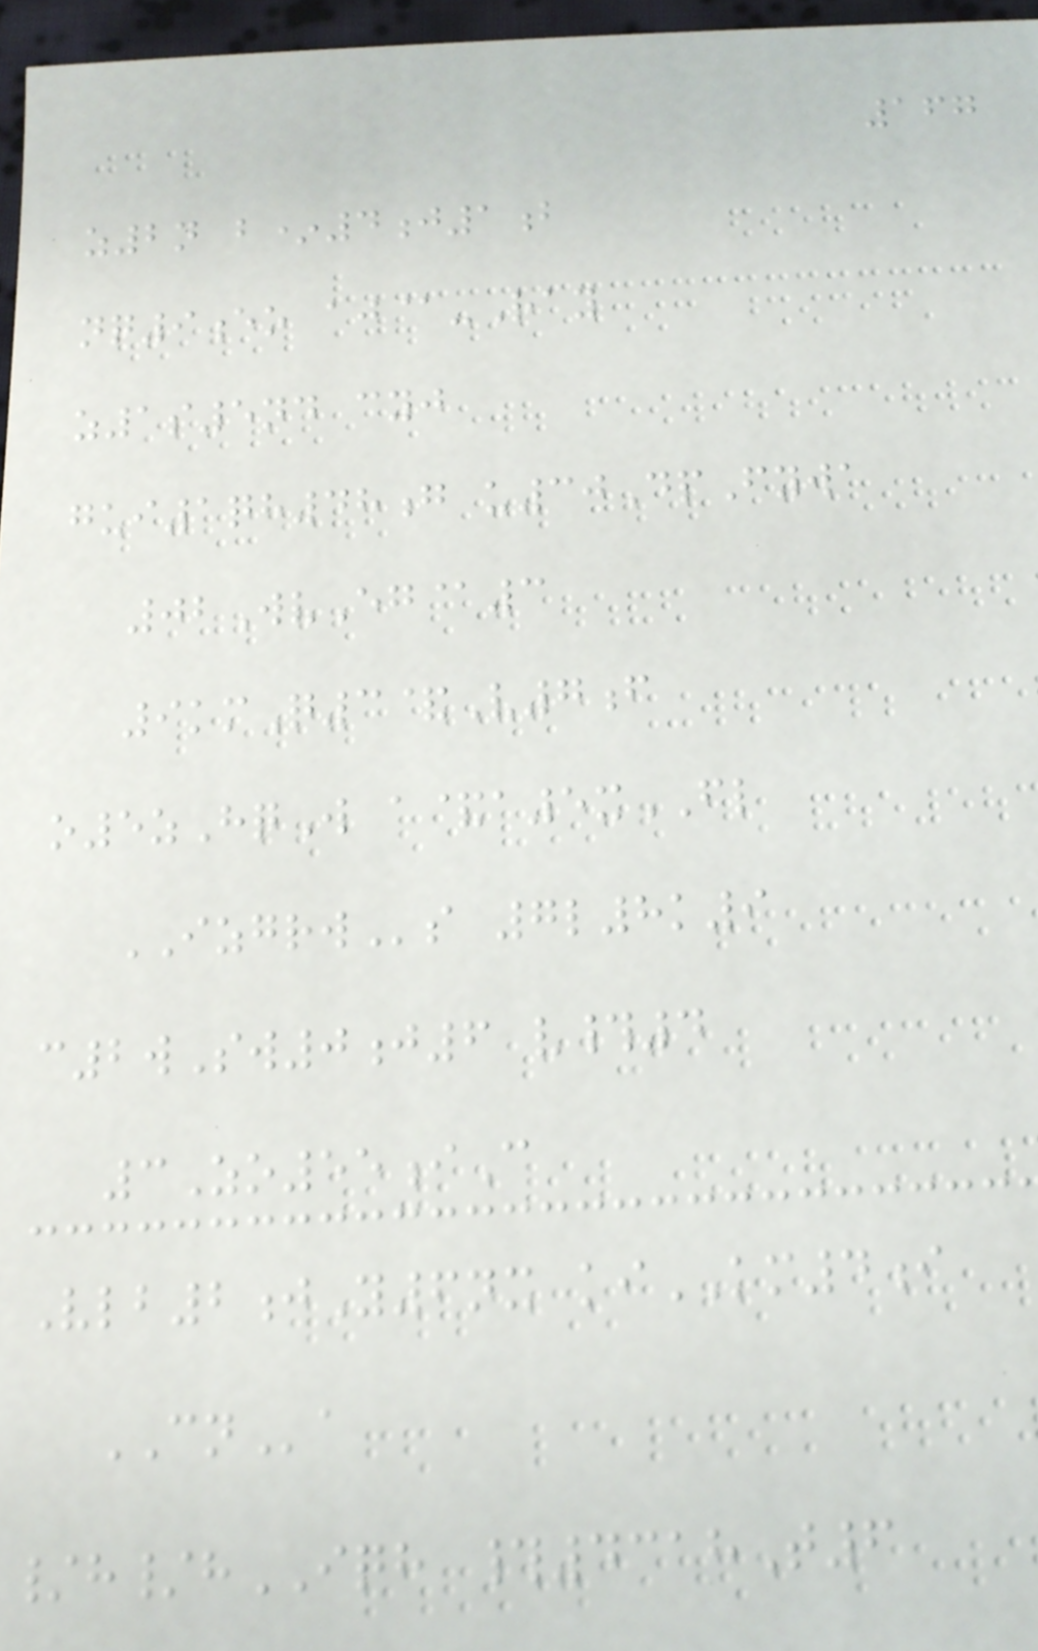167
z2n b*4j1b
nq9eo aj@-Ray
z1s5nd cyj
gui1qh48g u30DpFywa
02WvEg@3
9kmQ3&V7f
o5zHqW a&a5xFL
IZGRWs 7l8k9
c2wSw0j6 v#4
3Zo55iC
Vlb2jY6nx kiKM4i
CNa
/h/hIQH #4318T6
